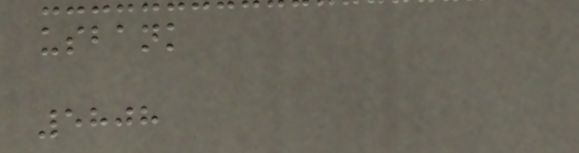usbank
5808
